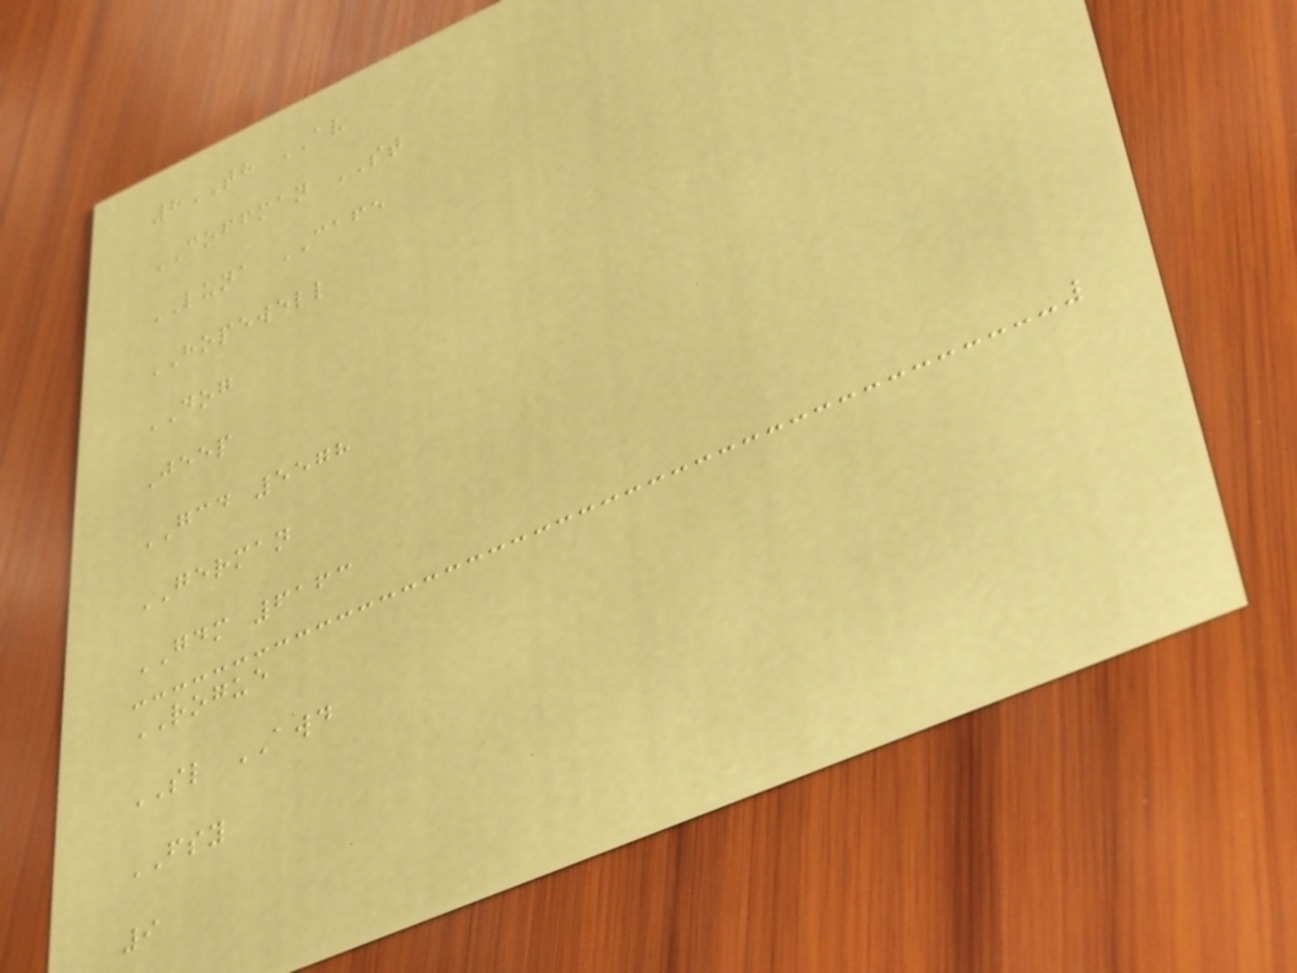8TH AV
COFFMAN ST
LUNA CAFE
HOPEWELL
DOG
Jeep
GCD 5578
GERMAN
GDM 6163
ROGUE
SL AWD
FSY
9
